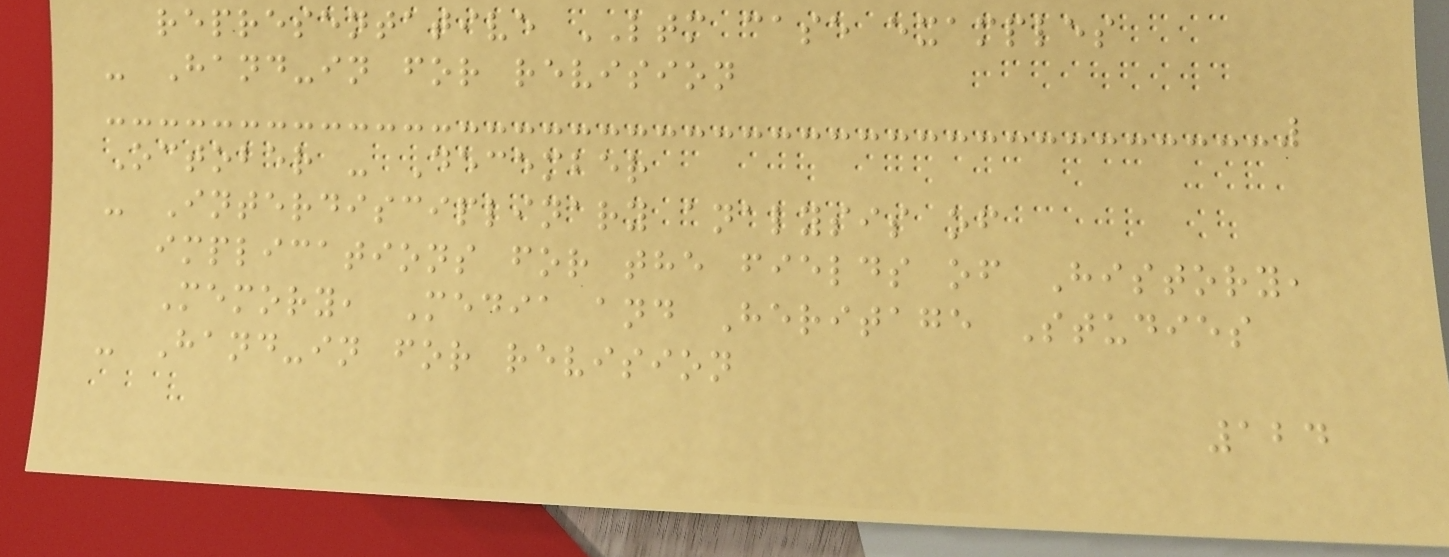representative LTM case examples
- Hand-in for revision
October - December
- Interdisciplinary analysis of
implications for the fields of History,
Memory, Media and Heritage Studies
- Hand-in for revision
124
